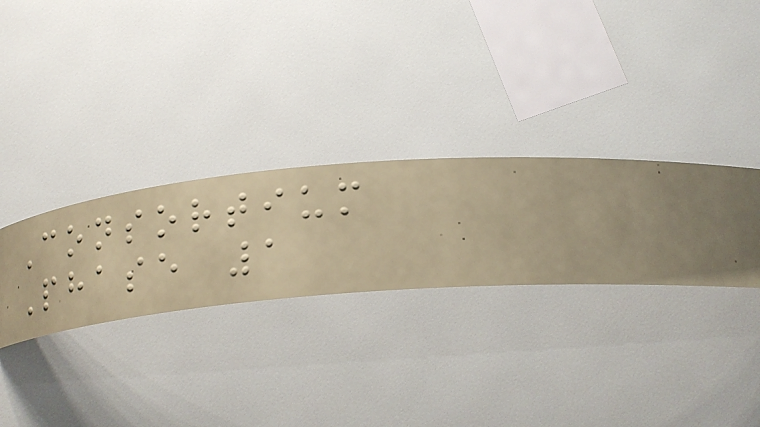Consortium
Phase 1
